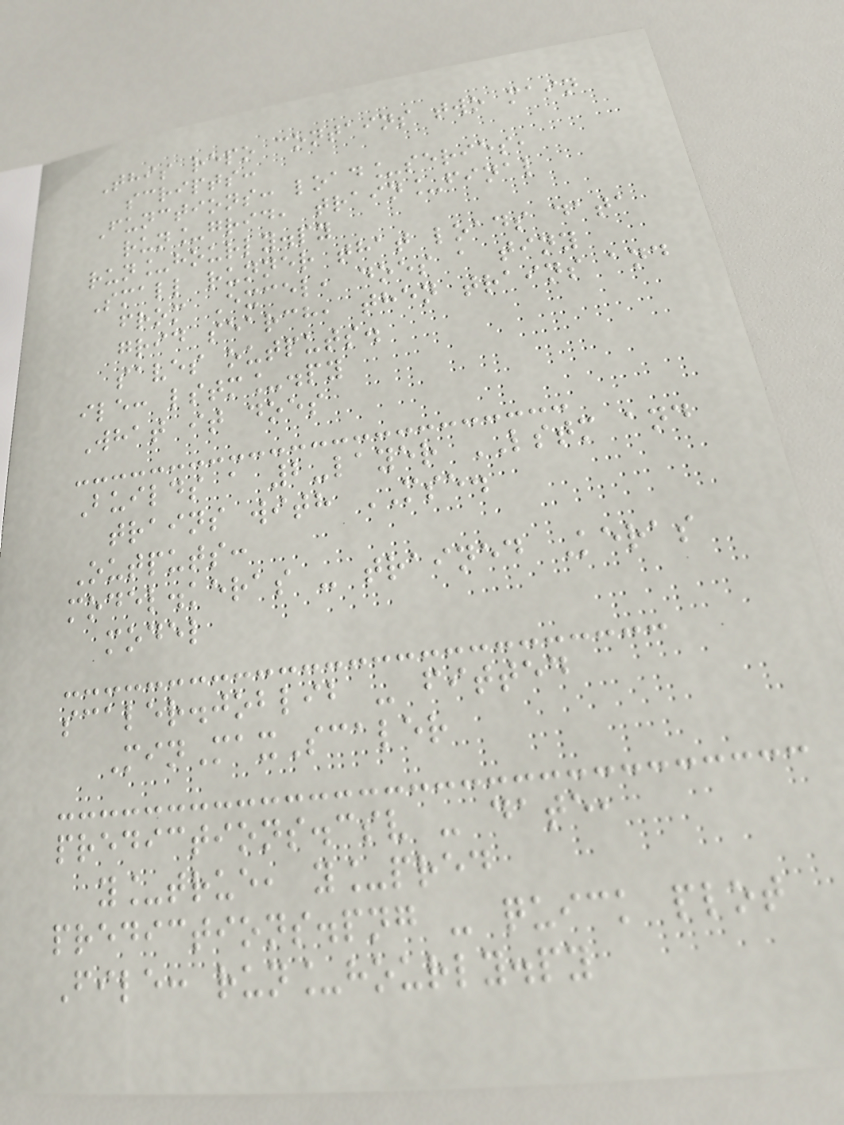This repo contains two main
scripts:
Functions: load_series,
run_grid, train_final
run_hourly.py
Small runner that loads data
from Excel, does a tiny
grid search, then trains and
saves outputs.
ile: lstm_.py
What it does
Builds a 2-layer LSTM and
trains with MSE.
Outputs:
model.keras - trained Keras
model
scaler.joblib - fitted
MinMaxScaler
predictions.csv - date,
y_true, y_pred
predictions.png - quick plot
File: run_hourly.py
